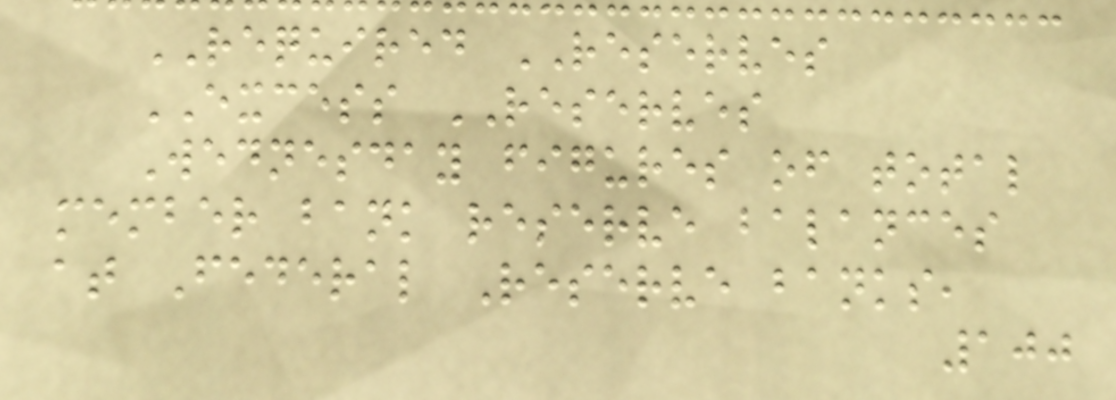REQUIRED RESERVES
EXCESS RESERVES
Wednesday figures of total
member bank reserve balances
at Federal Reserve banks,
100
